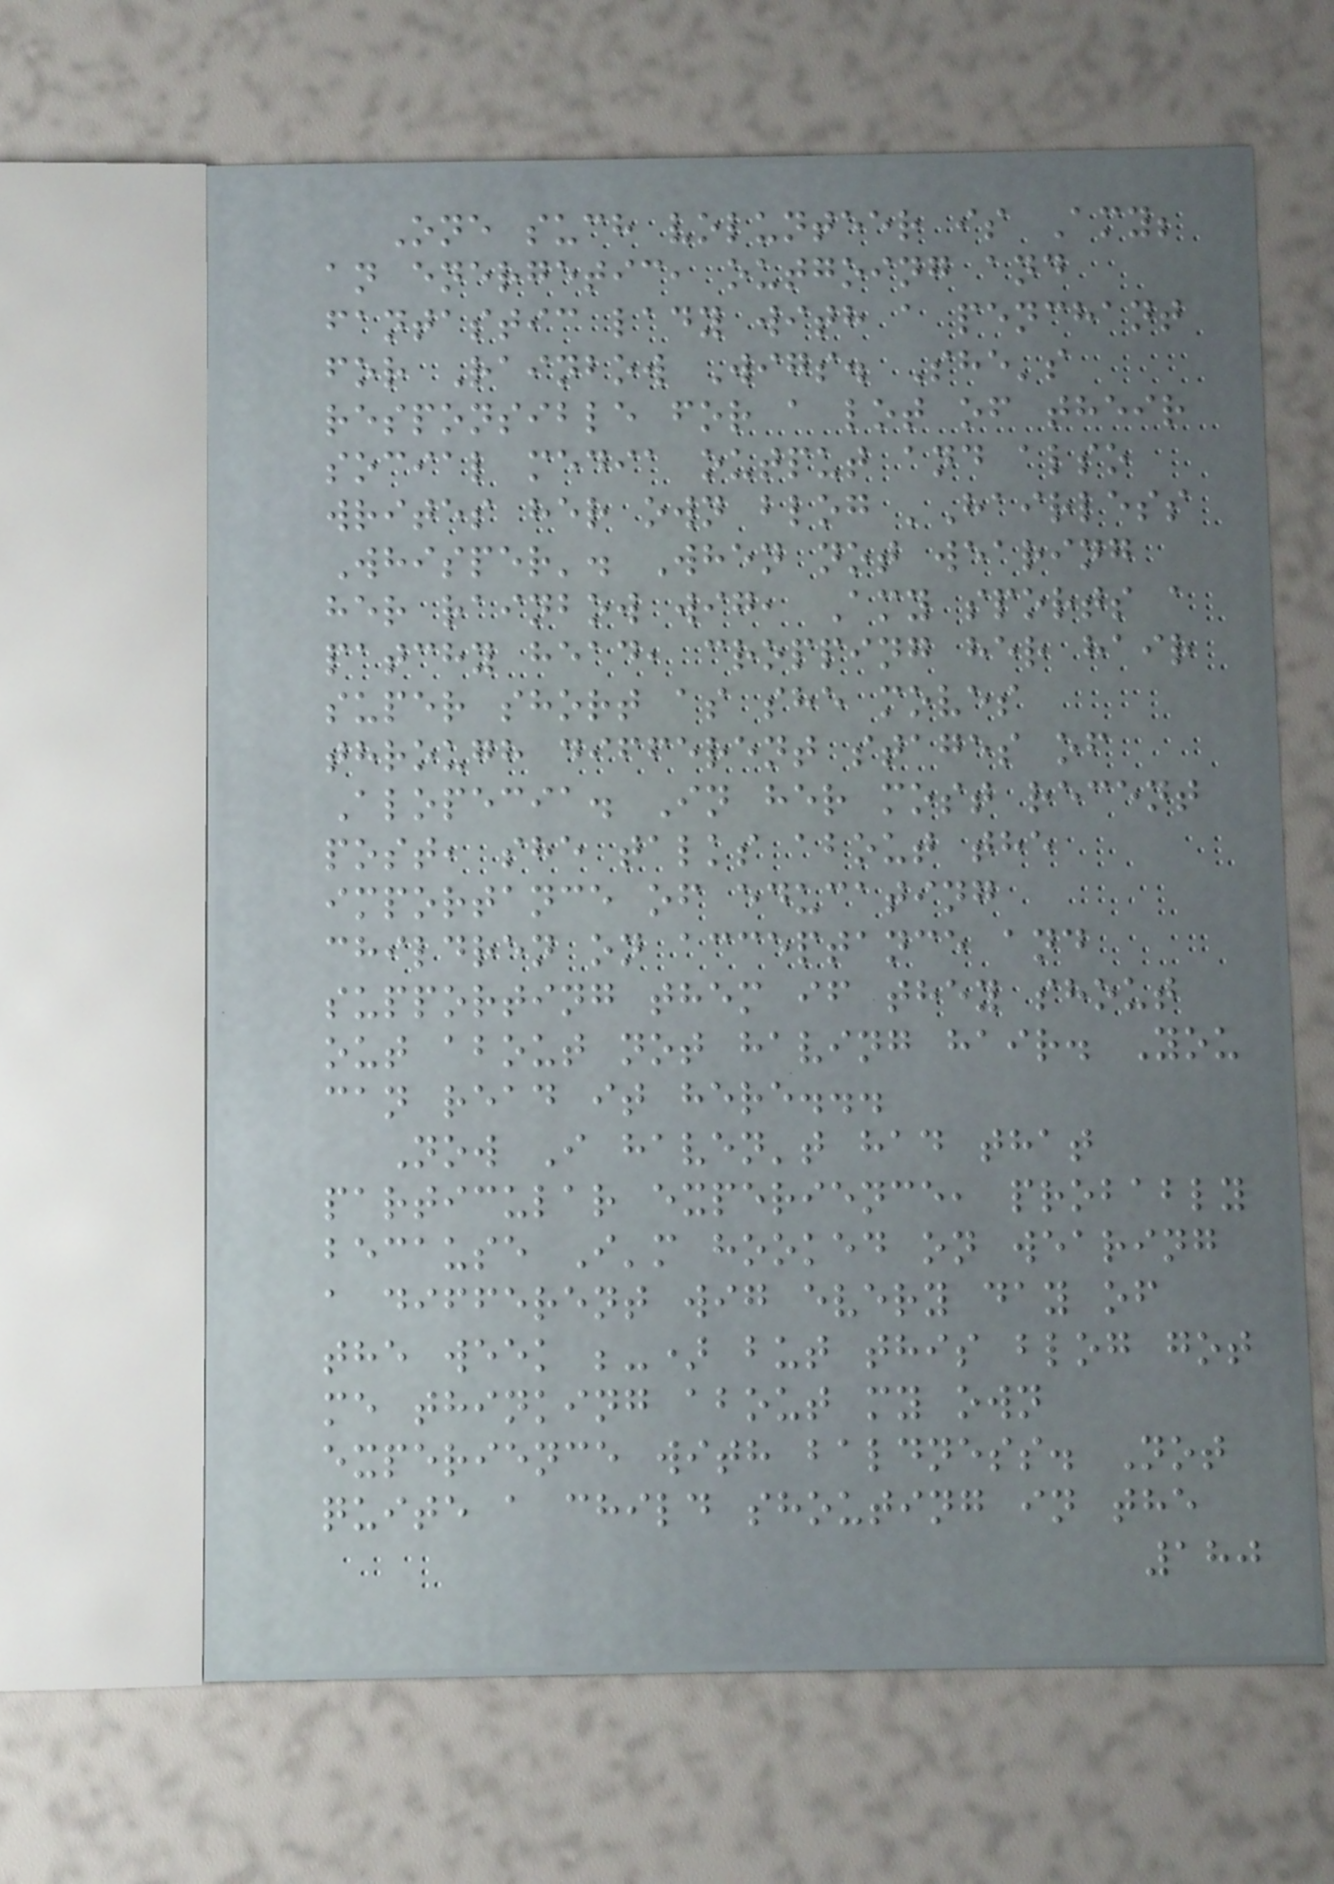One such volunteer is Amy;
an energetic, outgoing and
fantastic lady with a penchant
for Rainbow Wigs. She's
responsible for a lot of their
social media output and also
writes her own blog 'Hairless
Whisper'. When not wearing
her rainbow wig, Amy sports a
patchy head, cropping her hair
super short as she moves
through different stages of
Alopecia. In her most recent
post, she talks about the
importance of educating
children on acceptance and
supporting them if they shout
out about not having hair. You
can read it here...
Now I haven't had that
particular experience, probably
because I'm hooked on wearing
a different wig every day of
the week ;-) but this blog got
me thinking about my own
experience with baldness. Not
quite a child shouting in the
180
